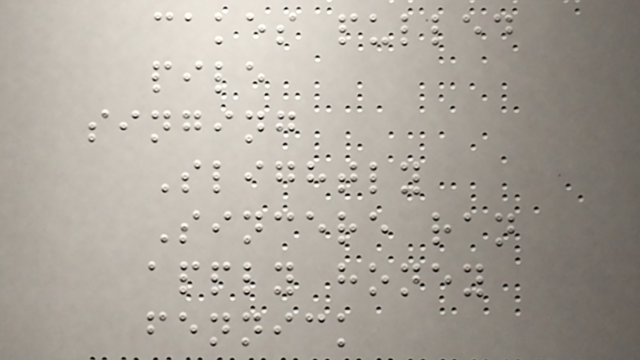cakes pulled
pile
singing
Slightly
Sincere ran
apply honey
fennick
